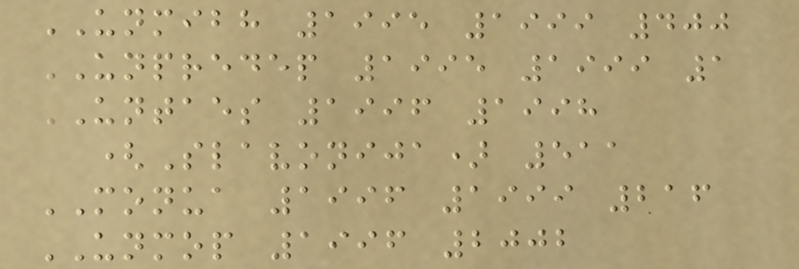UNMIBH 1995 1999 400
UNPREDEP 1995 1999 1
UNTAES 1996 1998
(Slavonija) 511
MONUA 1996 1999 216
UNMOP 1996 2002
